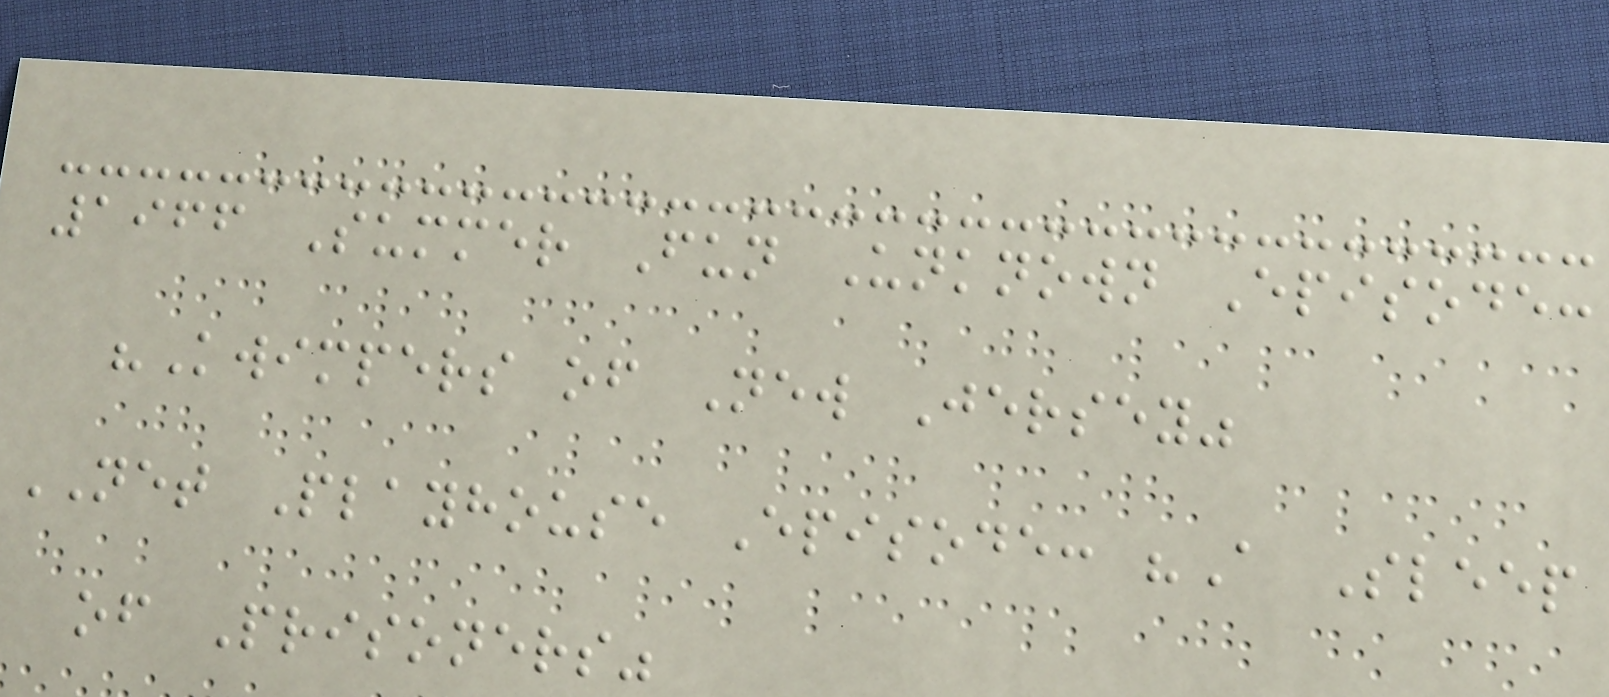1966 Summer Fun Unknown Episode:
"Kwimpers of New Jersey"
NET Playhouse Episode: "A Sleep
of Prisoners"
